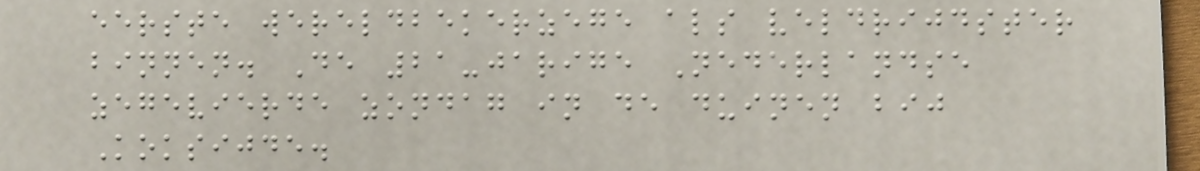eerste wereldbekerzege als veldrijdster
binnen. De 21-jarige Nederlandse
zegevierde zondag in de duinen bij
Koksijde.
